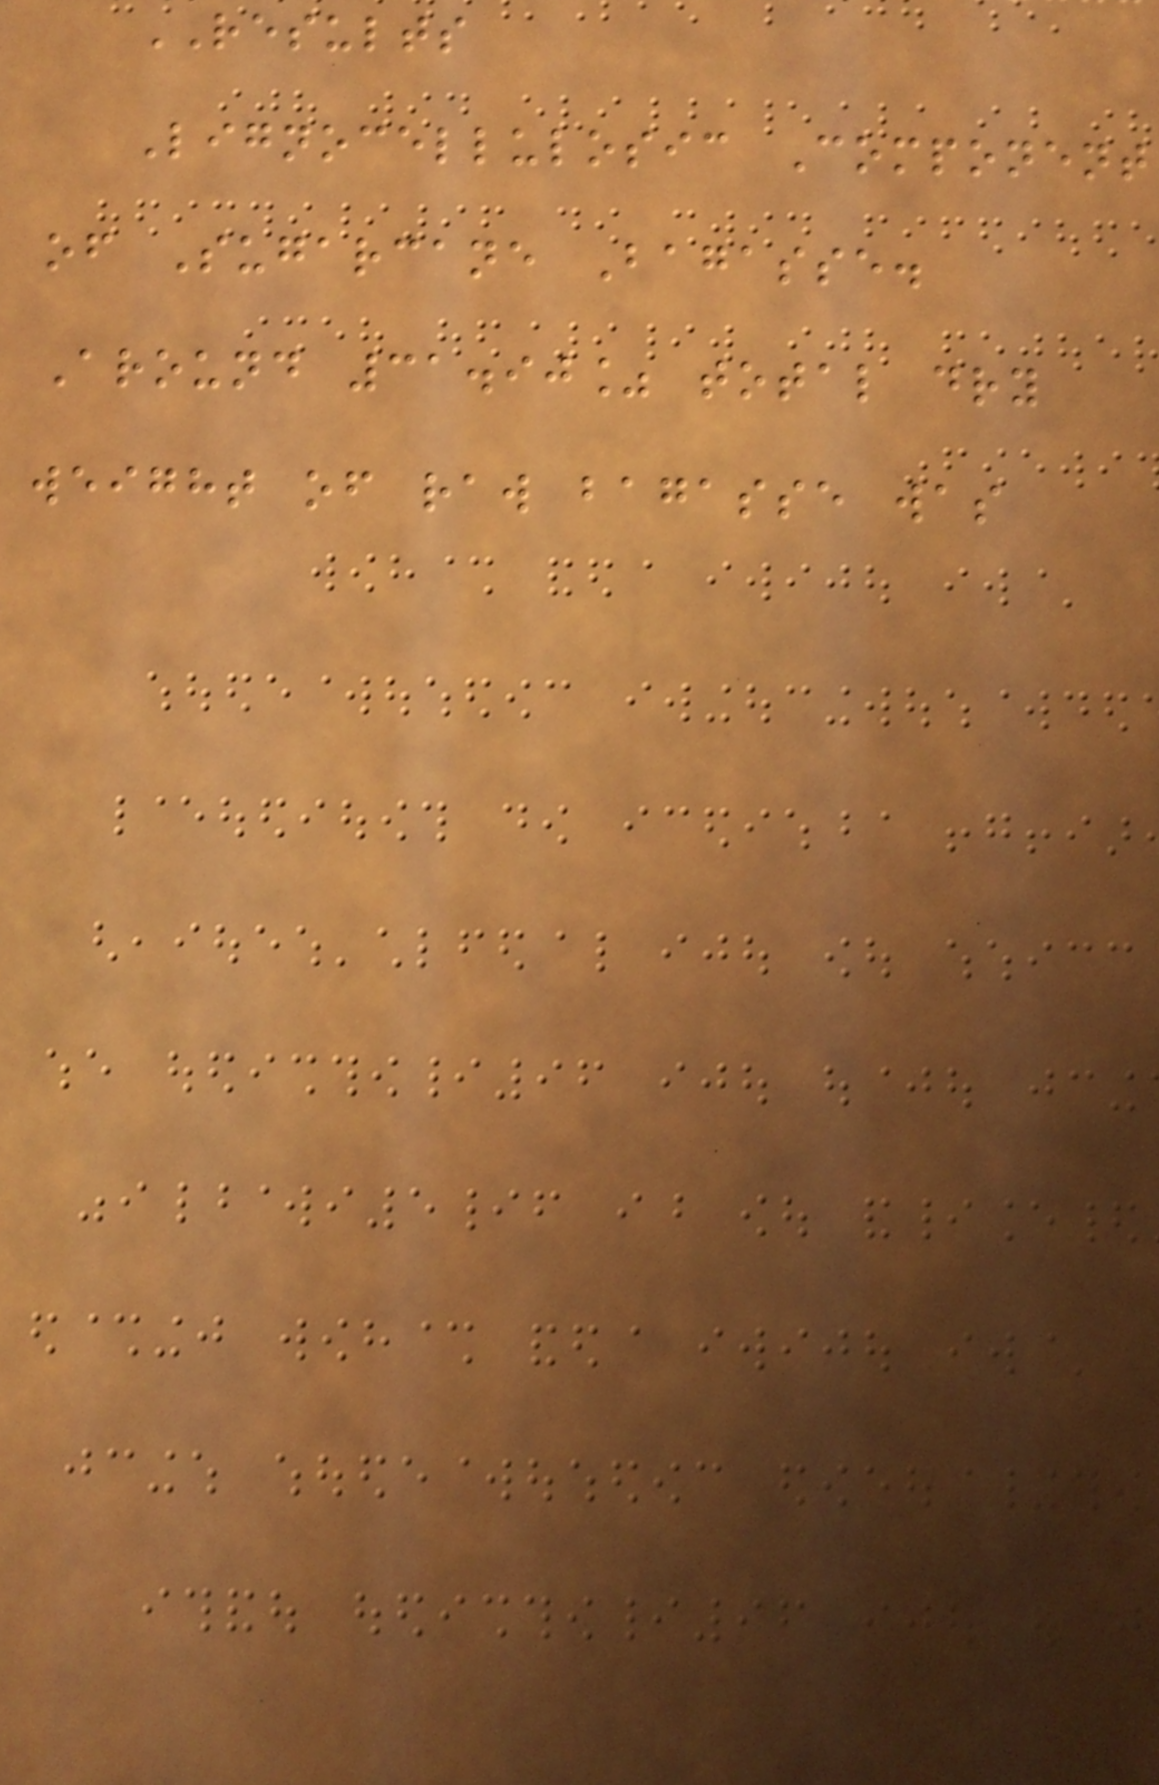RESULTS
Lignocellulosic Component
of Sugarcane Bagasse.
Around 31.90% total dry
weight of raw bagasse was
